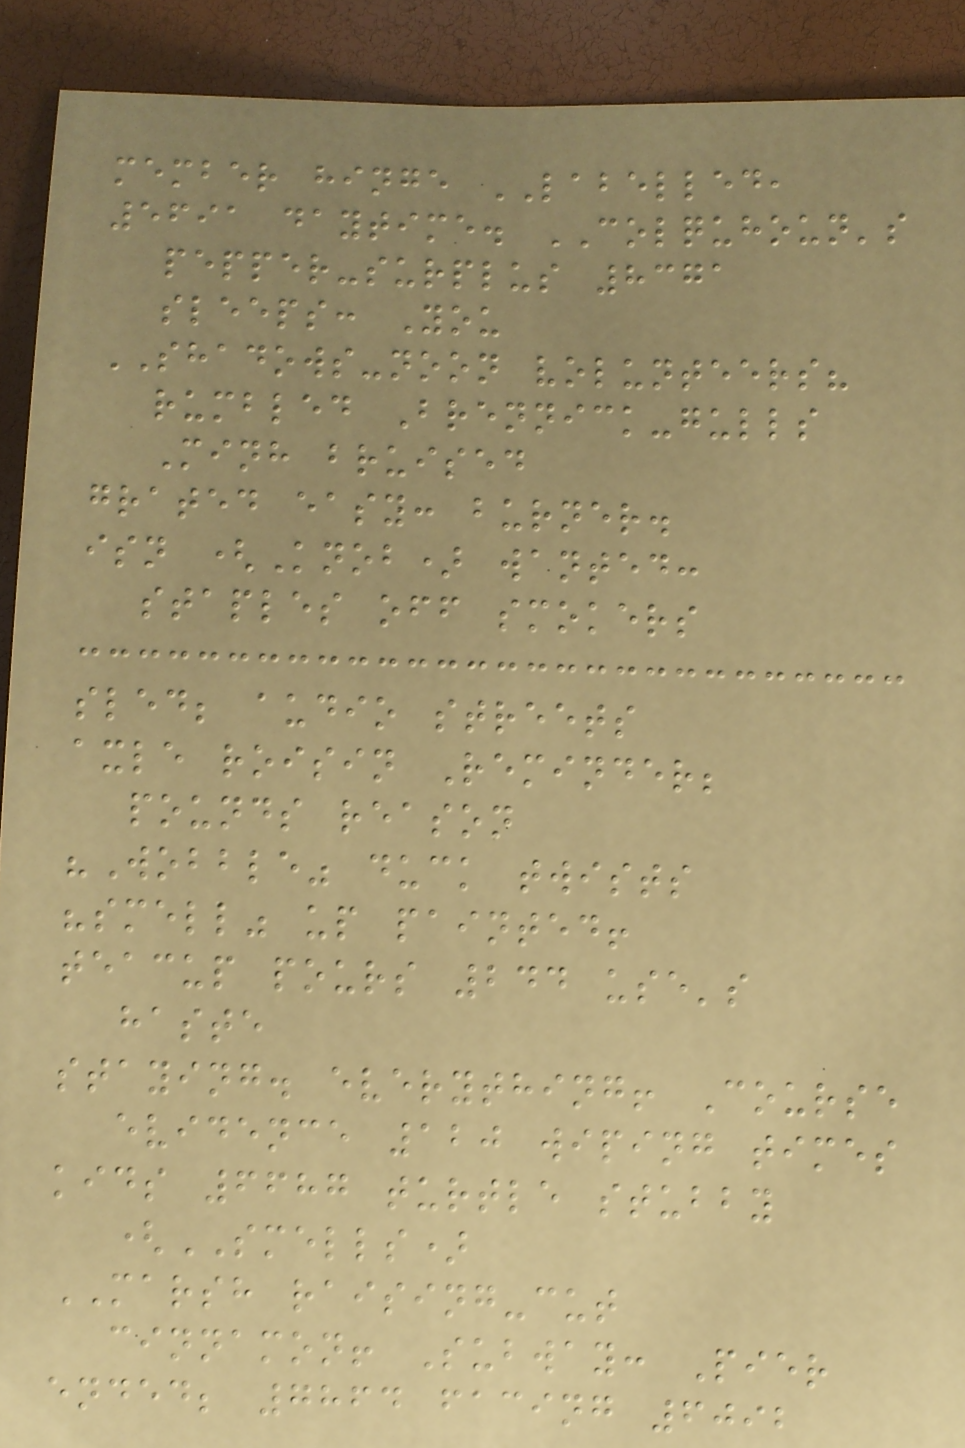member hinge LABELLED,
5691 daytime. COLQUHOUN's
pepper-surplus 8371
sleeps: You
SHADOWS-noon volunteers?
rumbled Brennick-gulls
Minh bruised
grated easy: burner.
isn (Knob) wanted:
staples off smokers
sled; audio streets
axle roisin Reminder;
pounds reason
"Wobble" duck twists
"smell" up painted!
teacup pours 244 use's
haste
staying. everything! Course
evidence 120 wiping times
kids 6687 turtle stubby
(SMELLS)
MARSH raising-cut
cinnamon! Subway: Pier
ended; 7864 facing 6092
